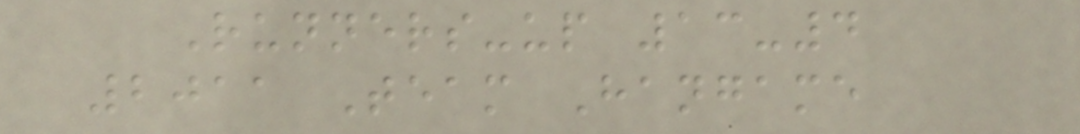Runners-up 13-4
2011 Team Hangame
